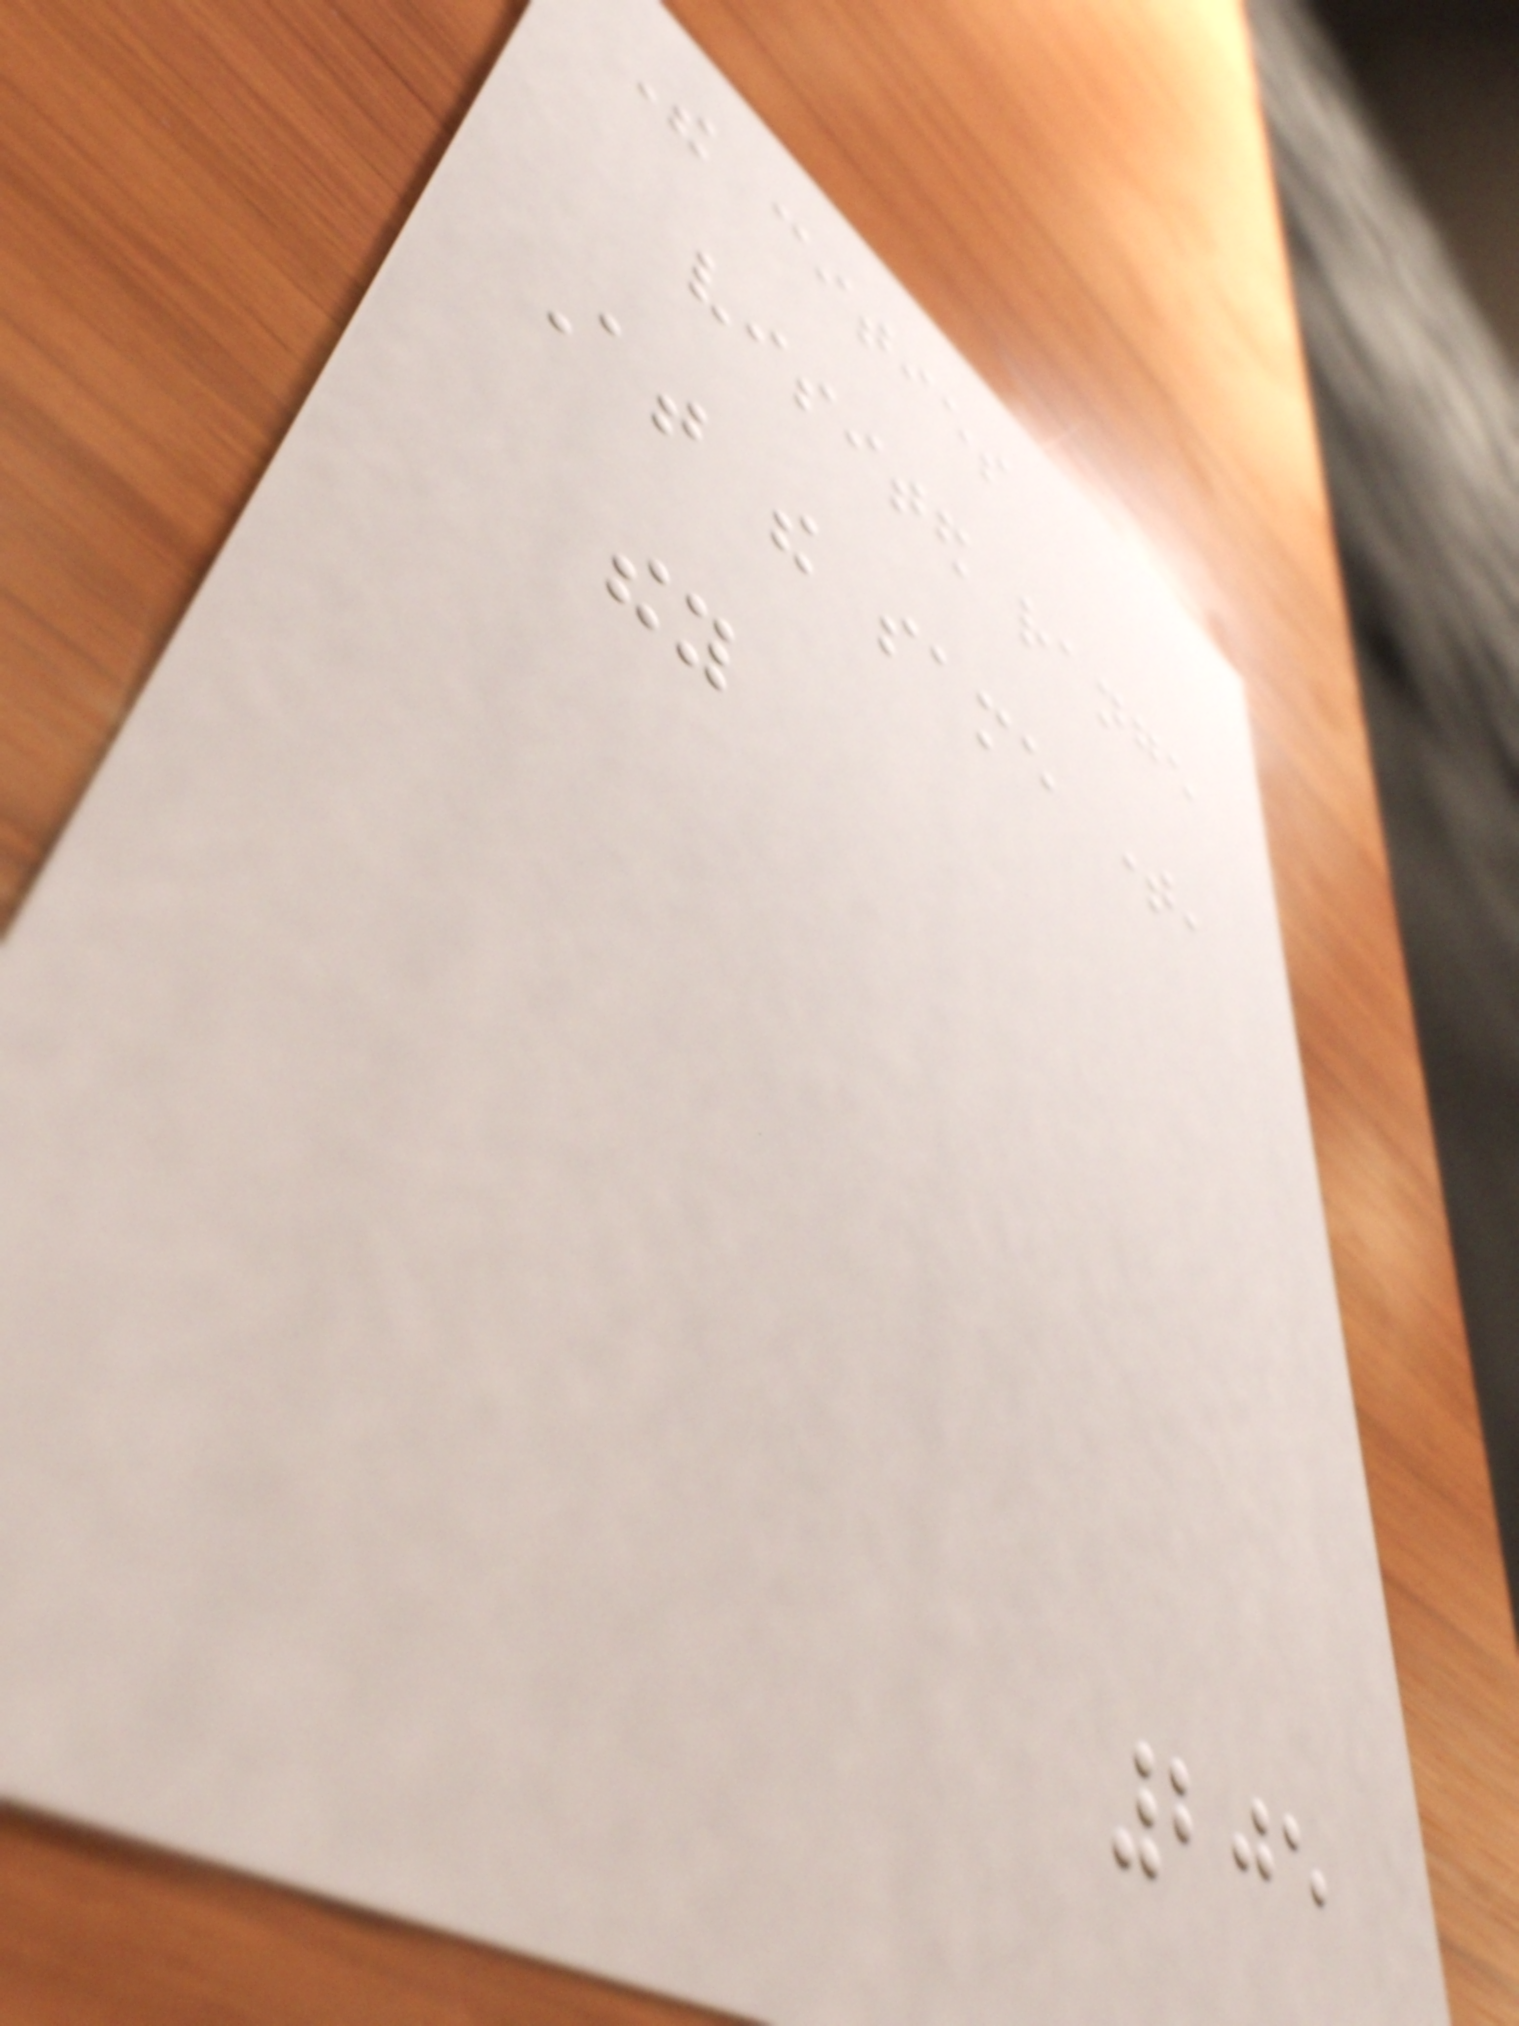The cities
visited range
At the same time,
they
205
